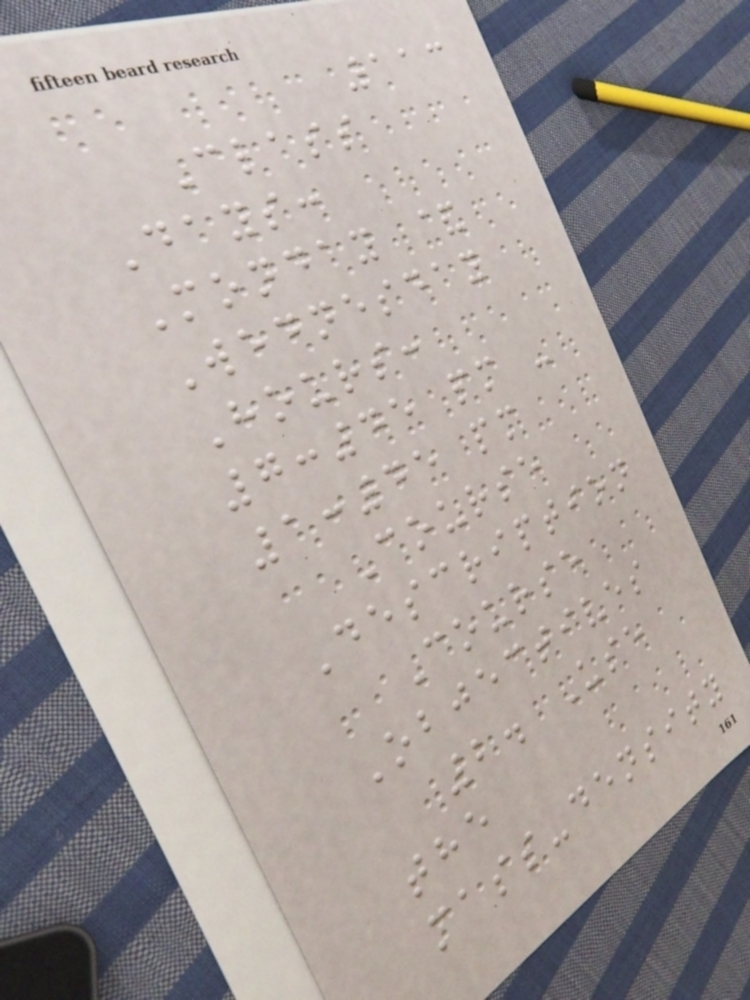113
Class
Days:
Monday &
Wednesday
Hours:
7:45 pm -
1:45 pm
Course
Description
Course
Objectives
2. Use
the
mass-density
